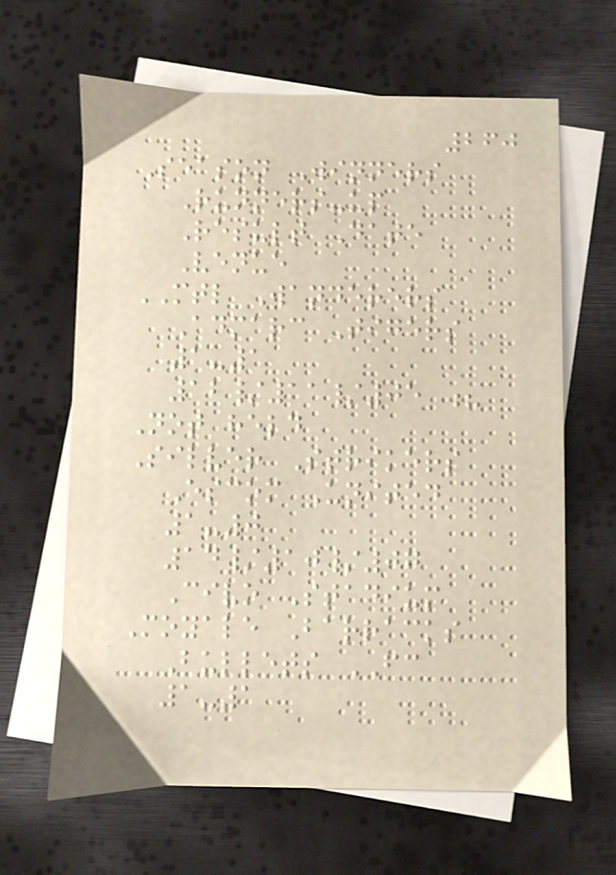260
Season Winners
Runners-up
Result Date
Venue
MTL Wanderers
Admarc Tigers
1-1
12/11/05 ?
Not held
Silver Strikers
Escom United
1-0
14/10/07
Civo Stadium
Moyale Barracks
Bullets FC
1-1
